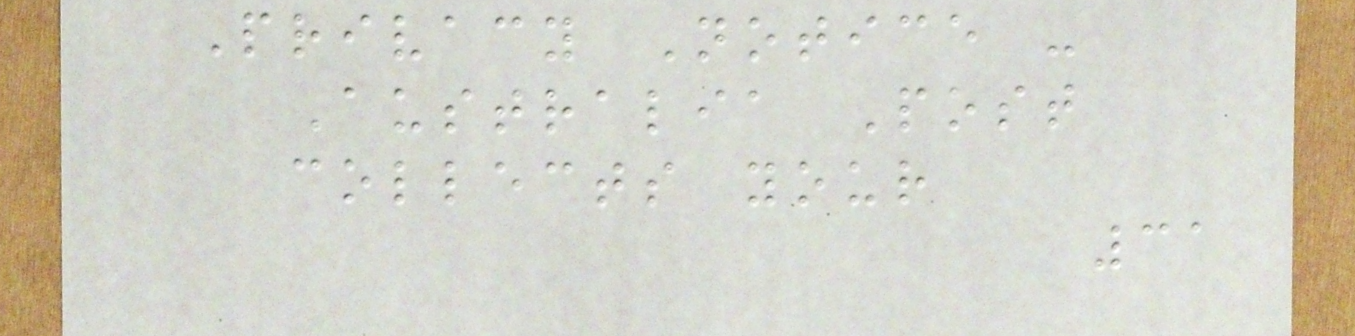Privacy Notice -
Australia Post
collects your
31
